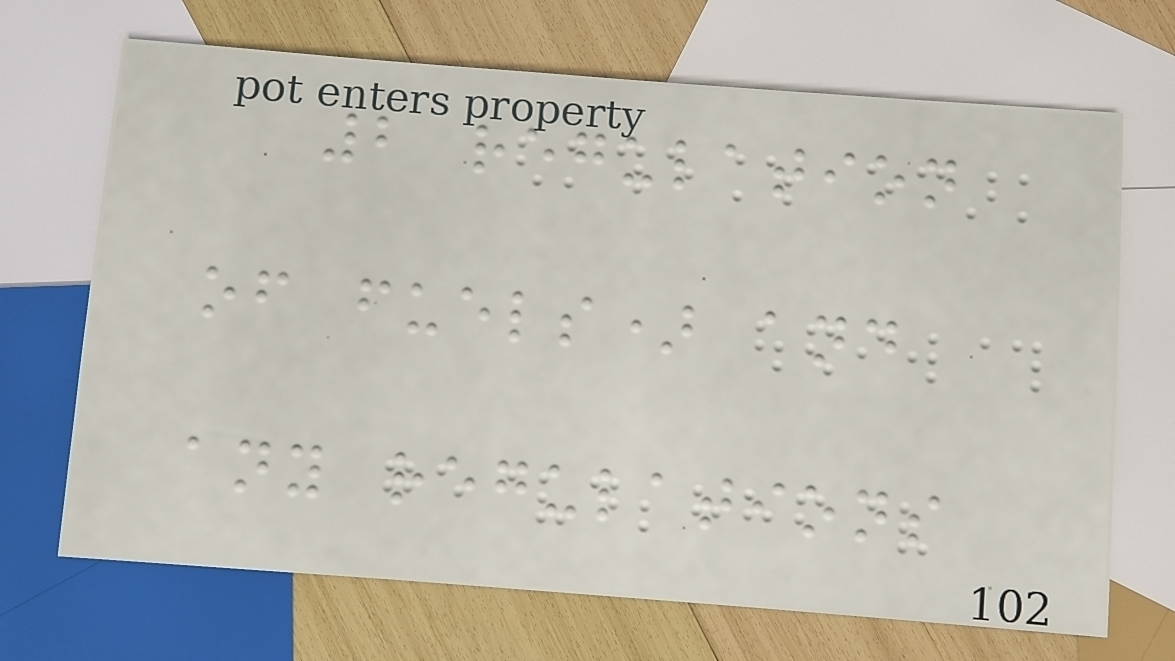2 regulation
of fuels) and
any regulations
